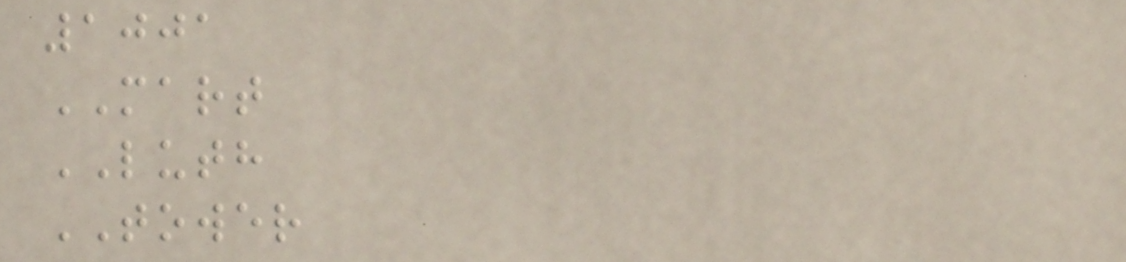1001
MART
LUTH
TOWER
